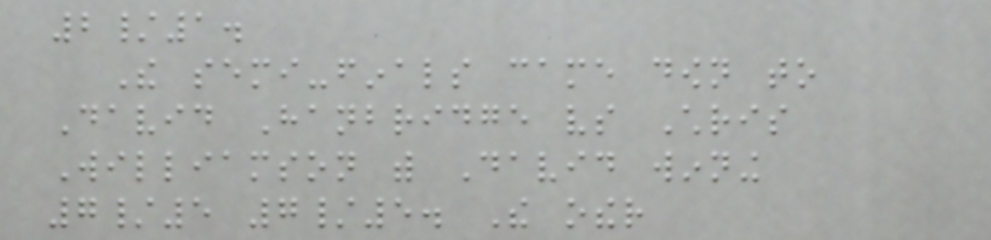2/1.
The semi-finals came down to
David Hanbridge vs Chris
Williamson with David winning
7/5 7/5. The other
